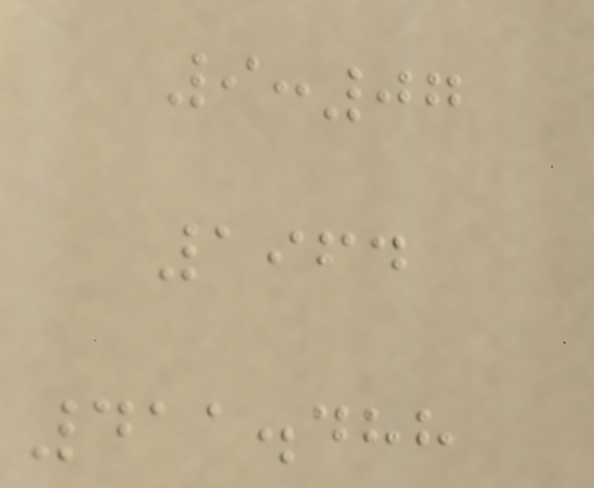9:07
1964
411.488
